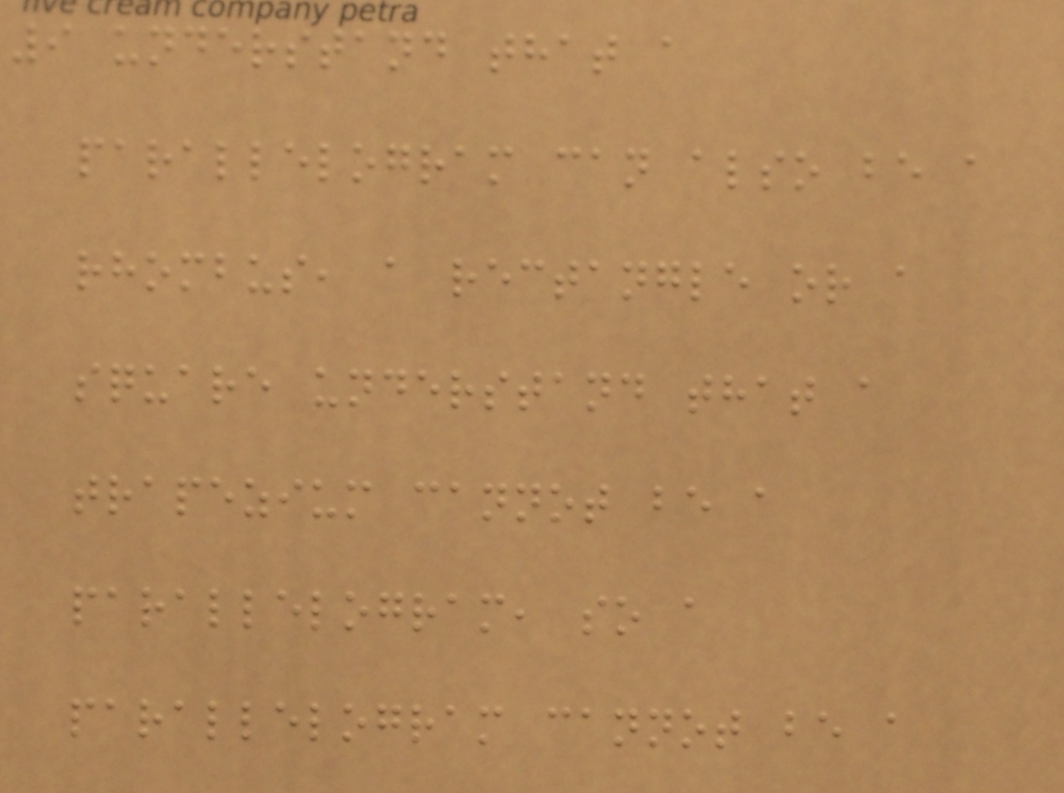9 understand that a
parallelogram can also be a
rhombus, a rectangle or a
square understand that a
trapezium cannot be a
parallelogram, so a
parallelogram cannot be a
